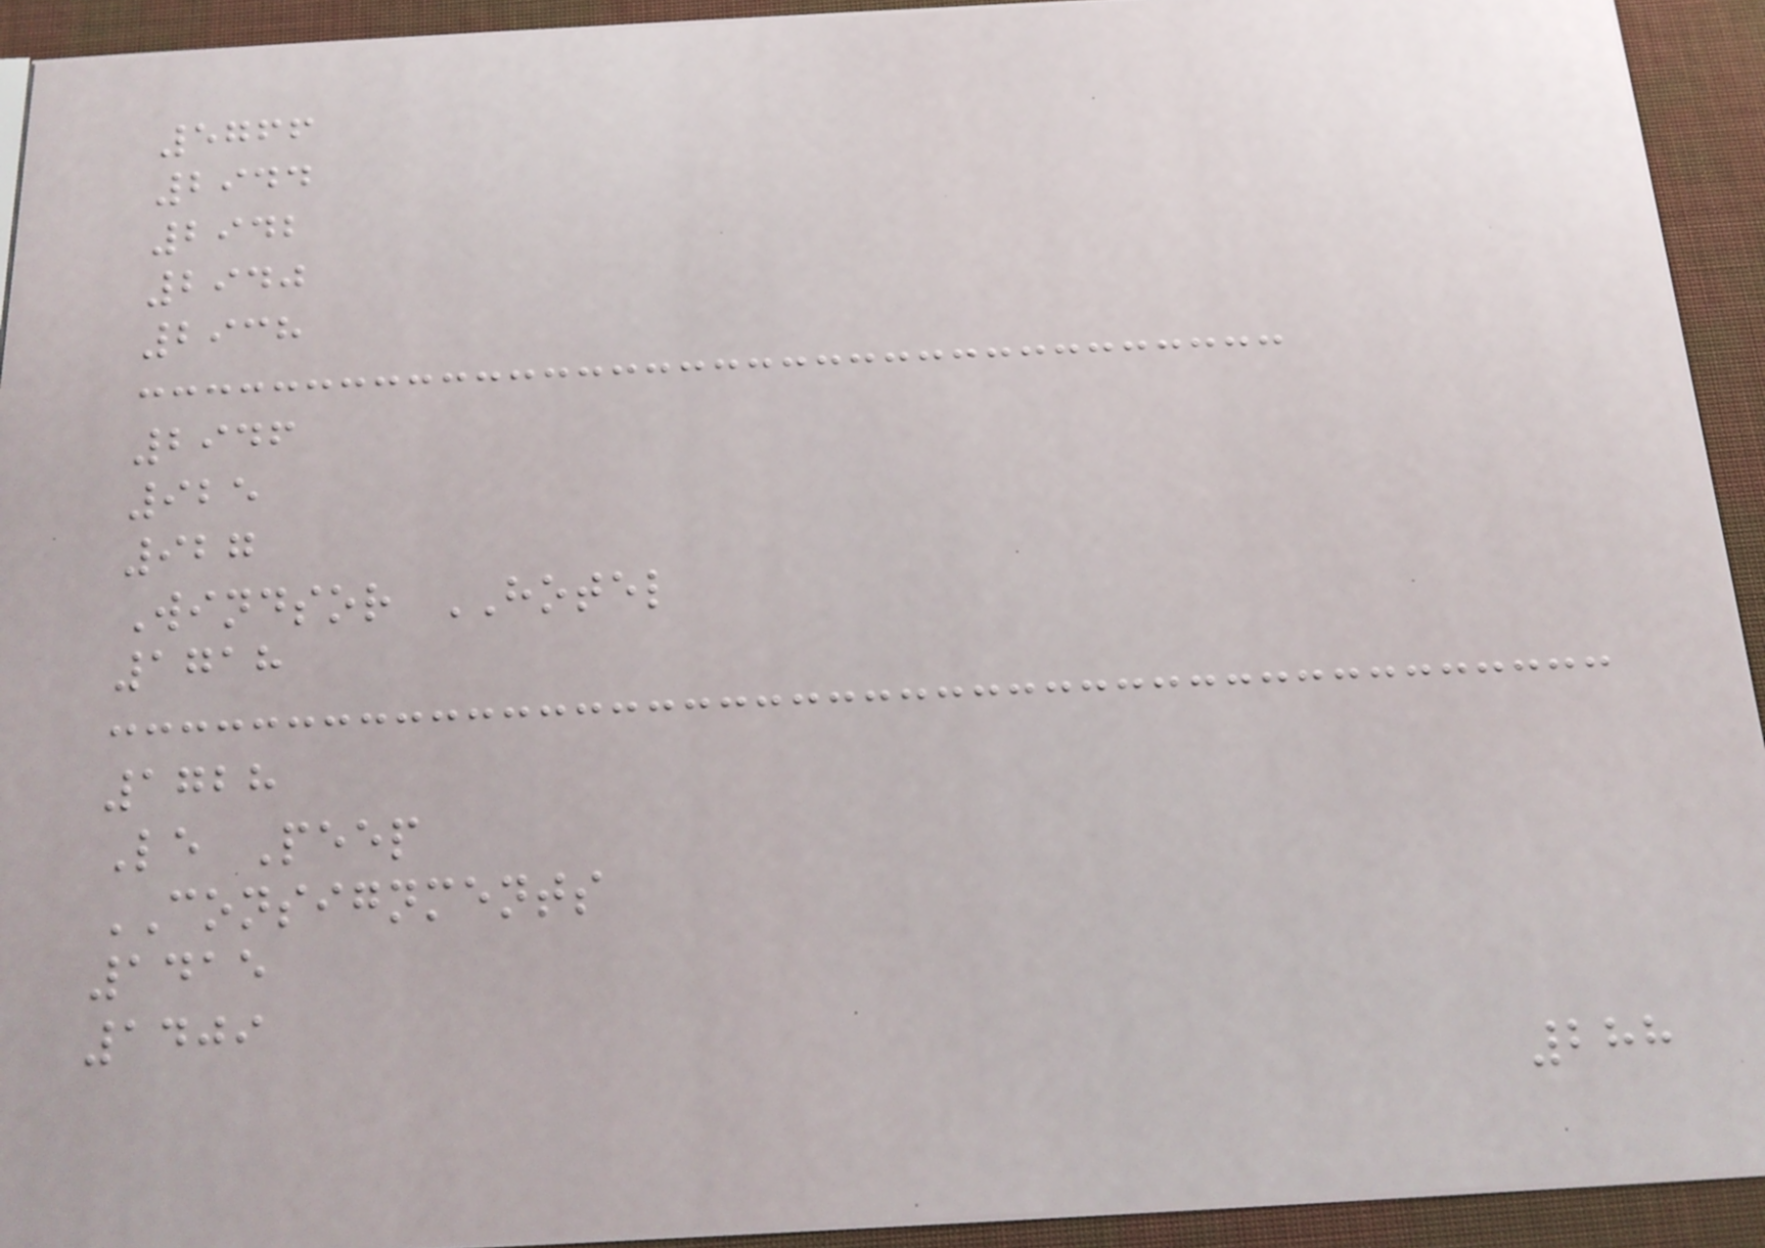5766
2944
2942
2940
2938
2946
925
927
Windsor HOTEL
1718
1728
Le Peep
CONSIGNMENTS
1415
1409
288
